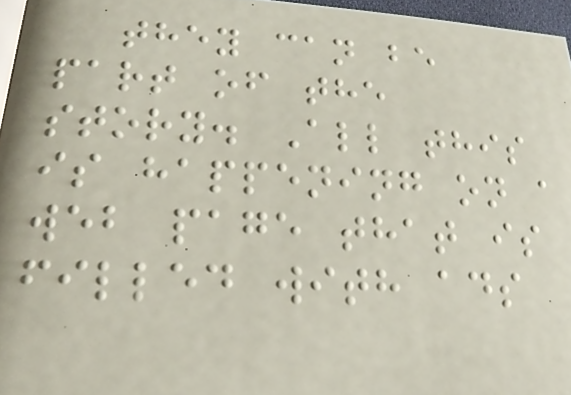they can be
part of the
story. All this
is happening on a
web page that is
filled with ads
